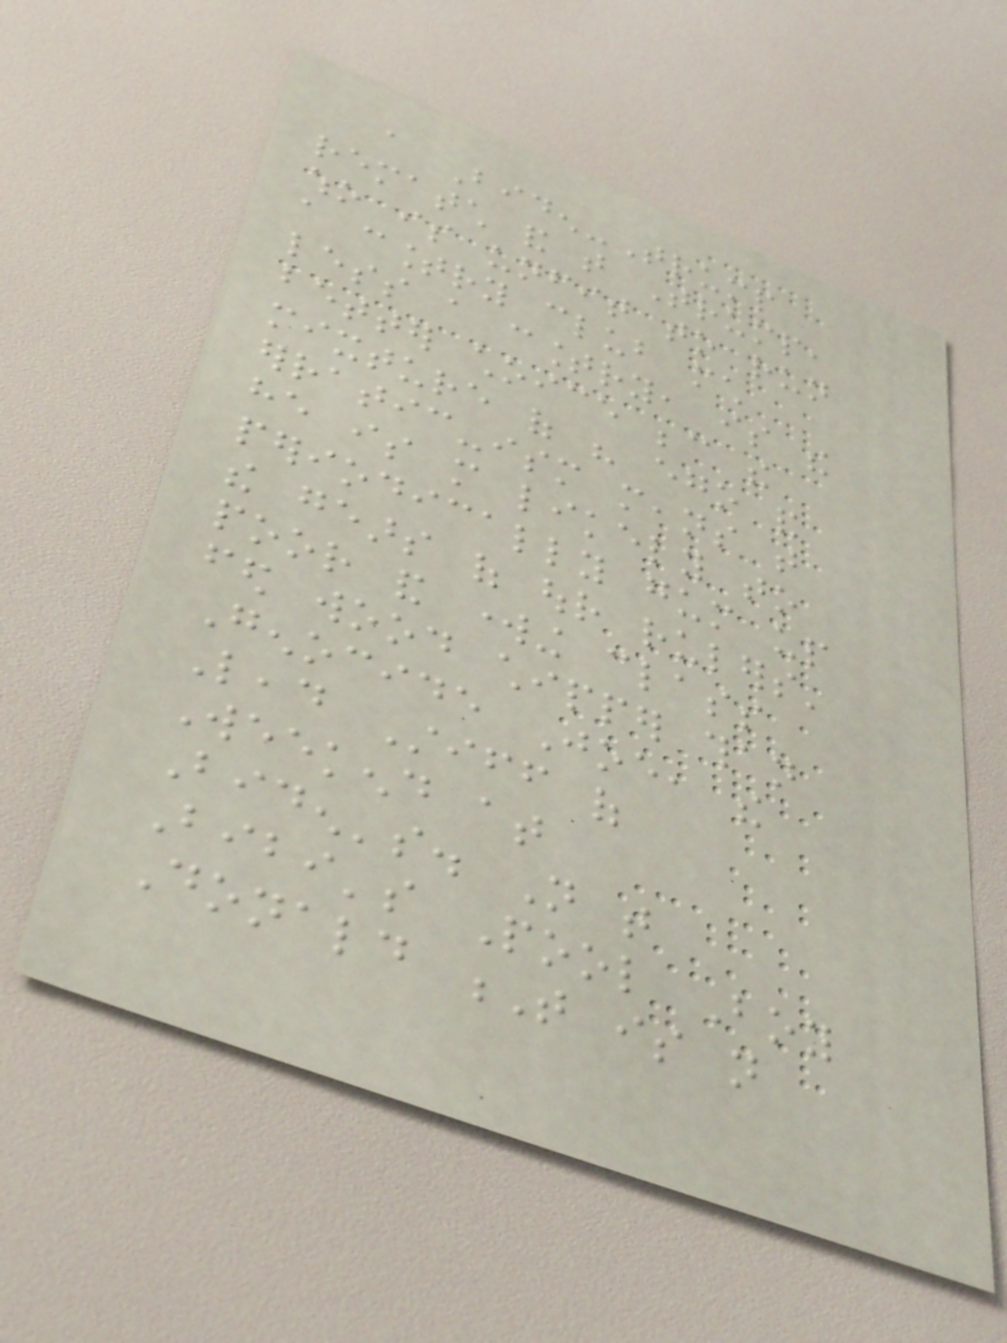a Biden-Trump
rematch and that Trump,
who is unfit to run
a country club much
less a country, is the
better choice because the
mixture of his ego and
erratic-ism means that
he is more likely to
periodically gum up
the gears of our rulers'
poor and working class
fed wood chipper than
Genocide Joe, the
Lead Stiff of
Weekend at
Biden's. Not that
Bibi's Pool Boy
Donald T is not
